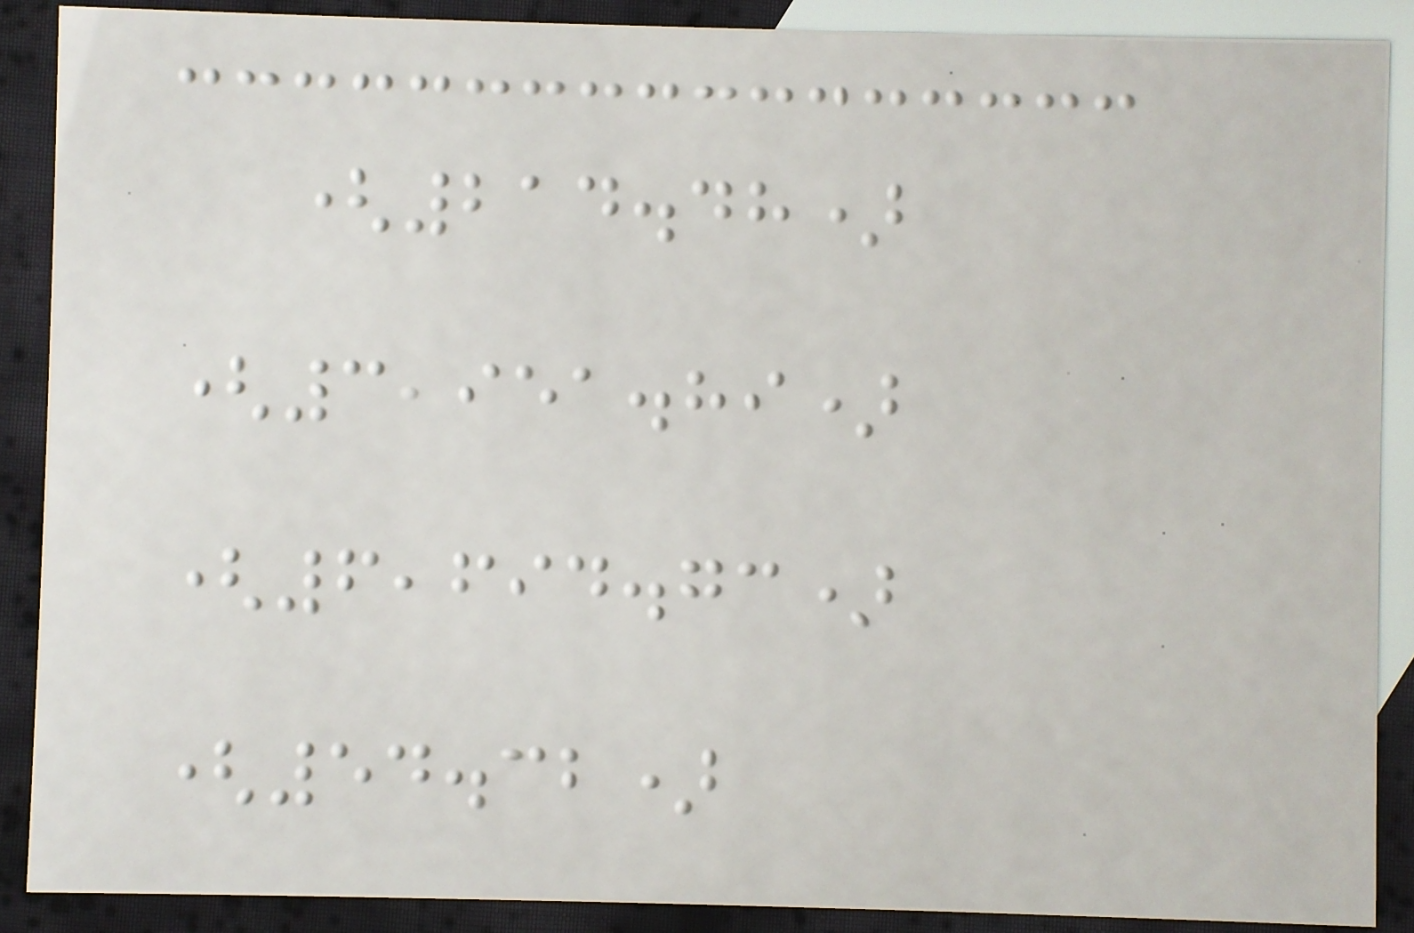(214.48)
(3,951.89)
(6,694.73)
(54.32)
